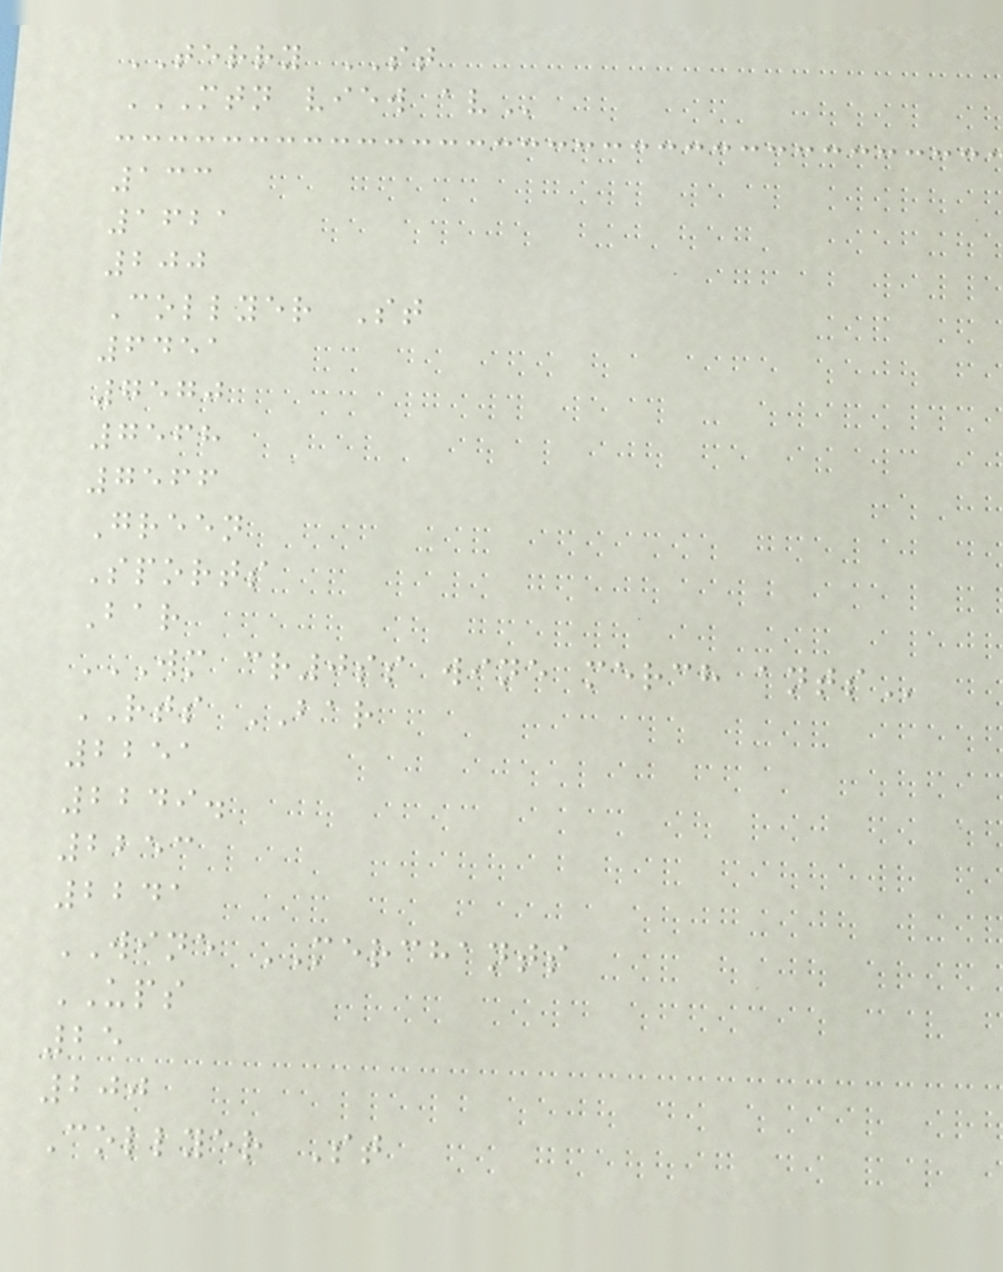TERRY ST
MTN VIEW AV
133
1621
200
Collyer St
6451
7570
7568
7566
Green
Sports
Bar
WM CR0SS WINE MERCH ANTS
RTS BAR
2251
2249.
2253
2241
WINE MERCHANTS
UPS
25
200
Collyer St
